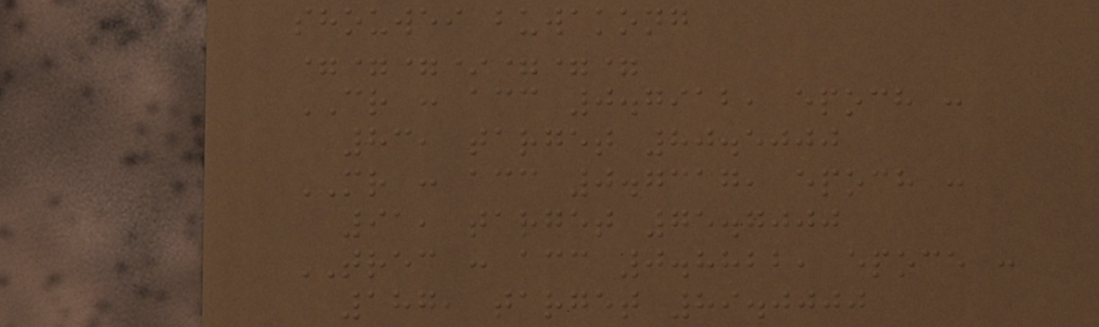shouwei buwakong
===*===
CR : acc 0.7912, epoch :
83, target 80.5000
MR : acc 0.7317, epoch :
91, target 75.7000
TREC : acc 0.8822, epoch :
187, target 89.0000
